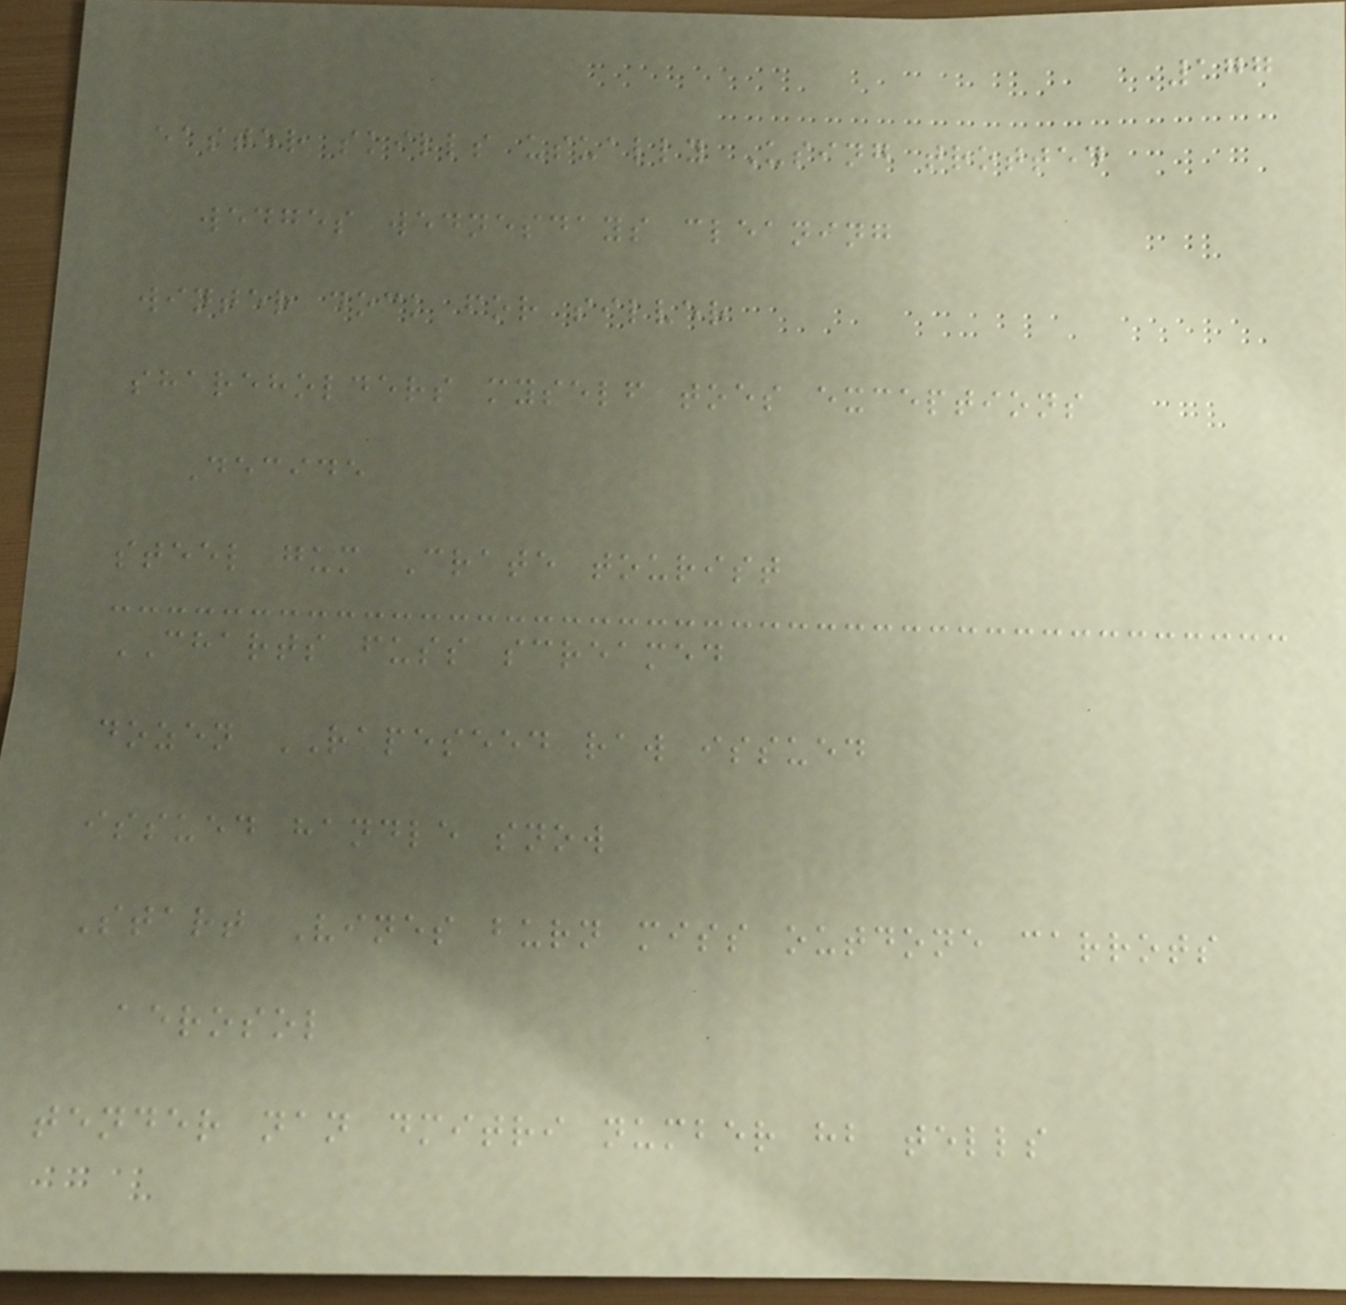177
easter skills usually Using trotted
wedges wednesdays cleaning
winter dock for silver
shareholders myself toes exceptions
Decide
steel gum Crate tourist
CHARTS fuss screamed
dozen RAPESEED raw issued
issued handle snow
Start Vines burn miss outdone carrots
aerosol
tender nan dmitri number hb tells
